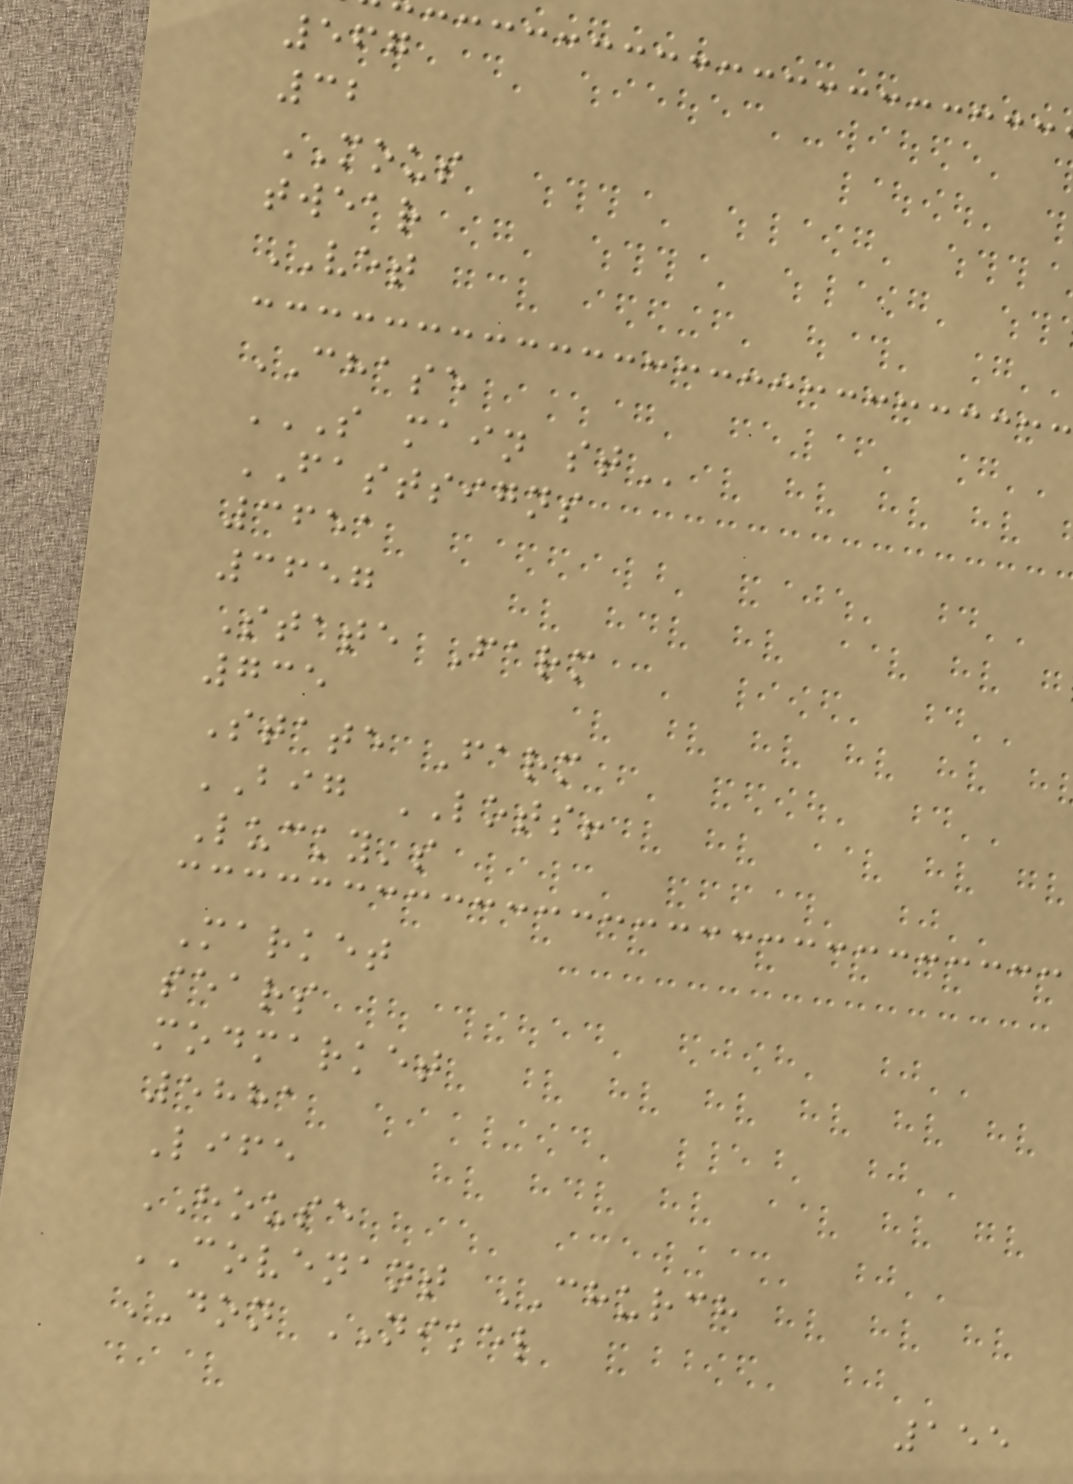567
32
MOUS
twear
VET
CHASE
S MAIN ST
FASTSIGNS
3651
3657
State Farm
735
State Farm
BIG LOTS!
Lucky's
Market
sears
modmarket
5881
Life
HOUSE
COVENANT CHURCH
DON NIKEL
155
